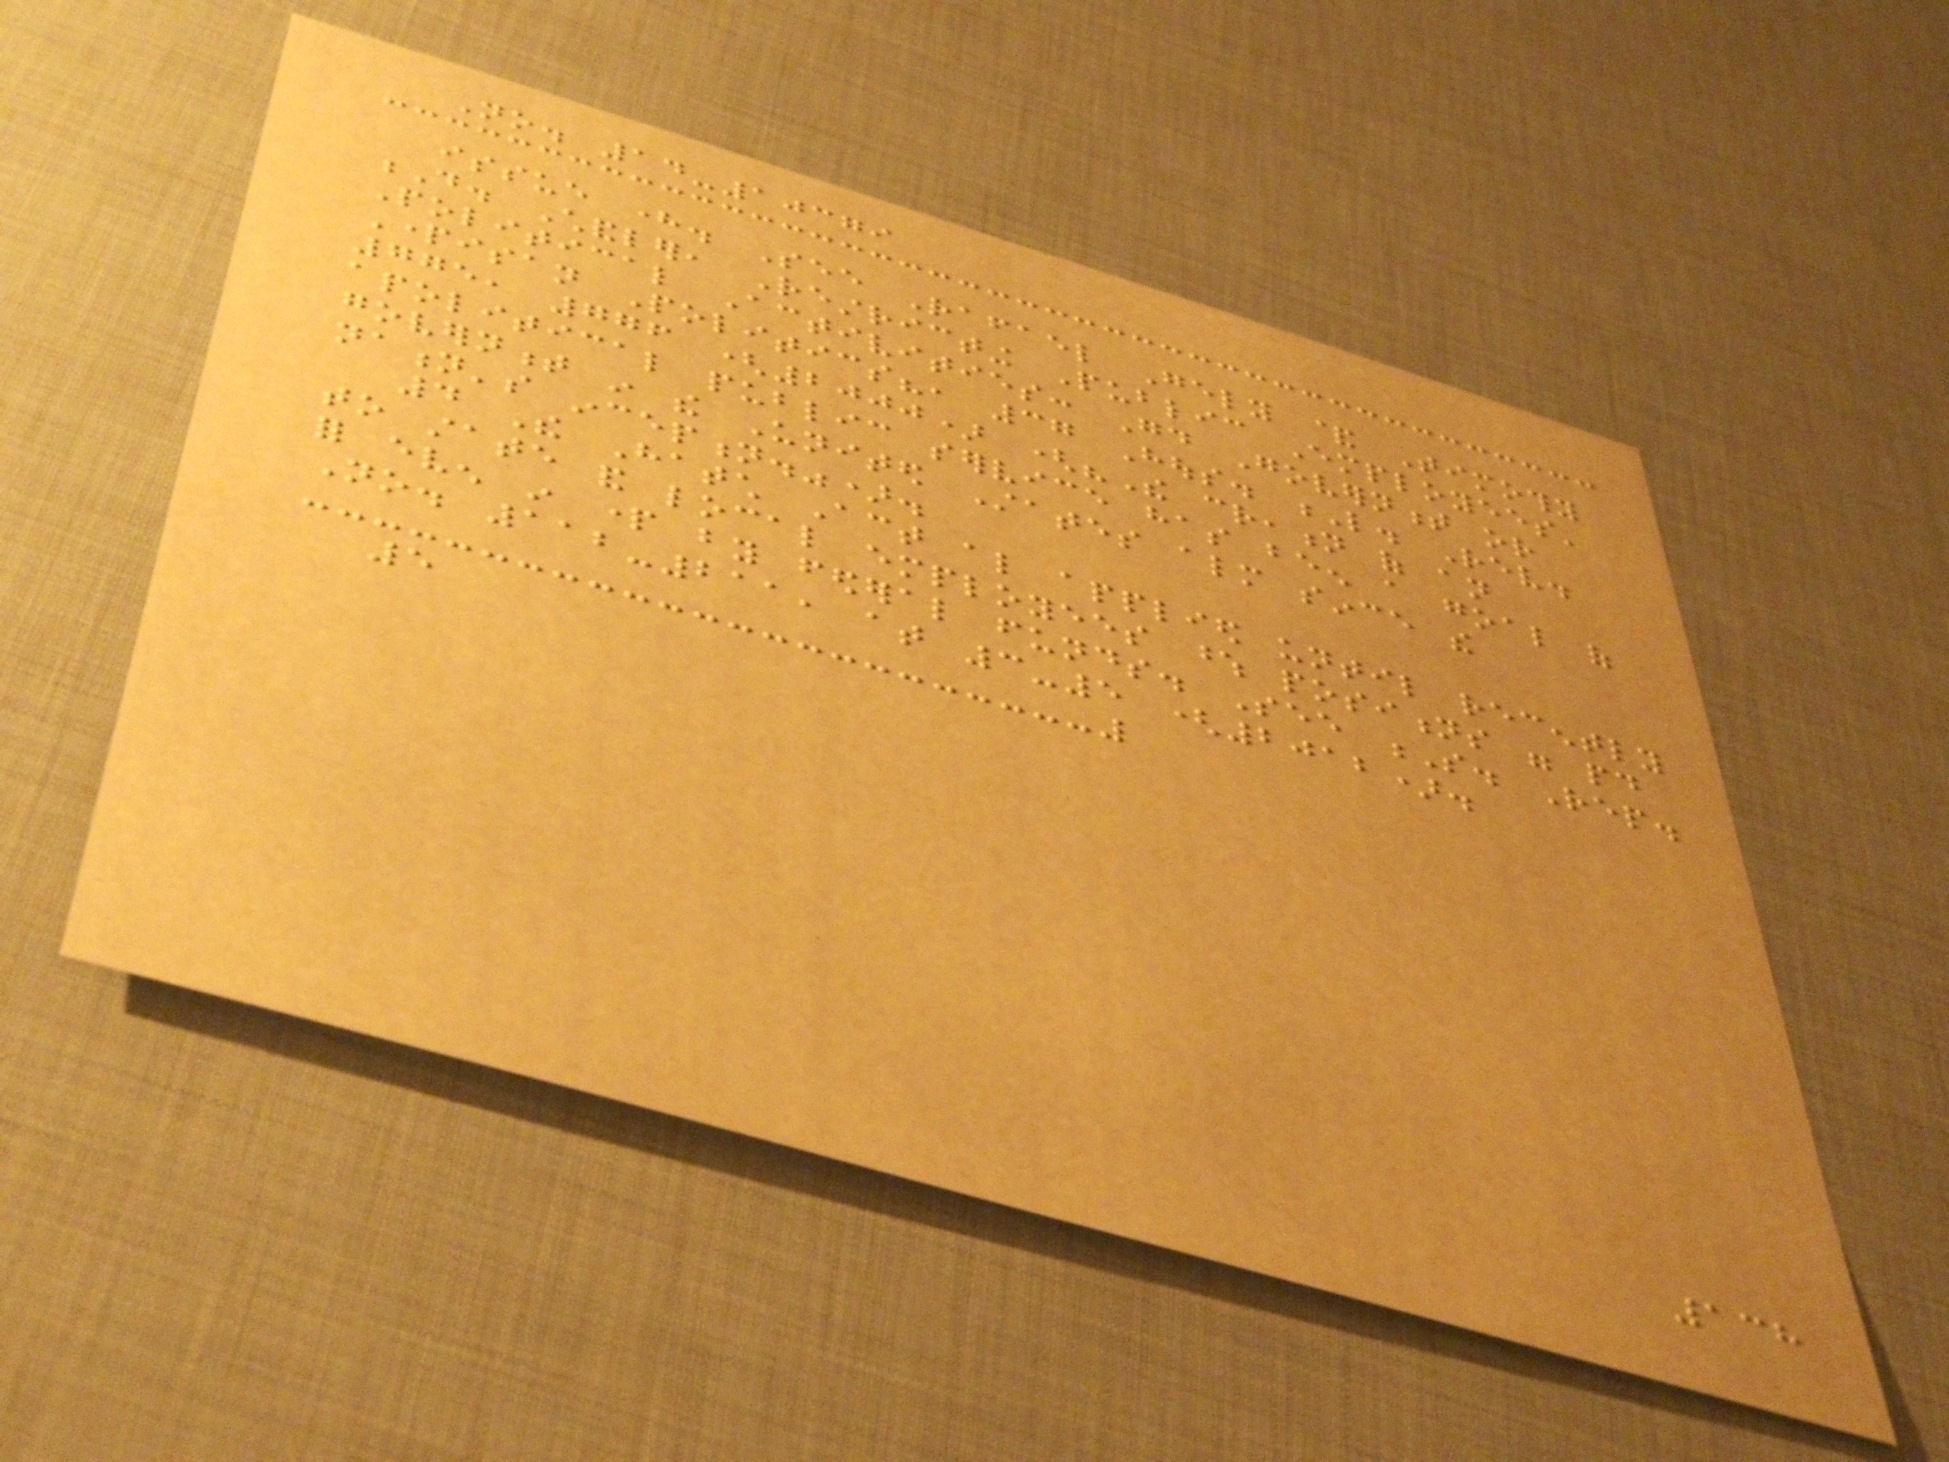No. 14-10379
issue here. See Rafael Gely & Timothy
D. Chandler, Restricting Public Employees'
Political Activities: Good Government or
Partisan Politics?, 37 Hous. L. Rev.
775, 776 (2000) ("The creation of an
apolitical public service has been a goal of
government in the United States almost since the
nation's inception.").
4 The Hatch Act also applied until recently
to state and local employees whose positions were paid
for even in part by federal funds. See S. Rep.
No. 112-211, at 3-5 (2012).
5
138
